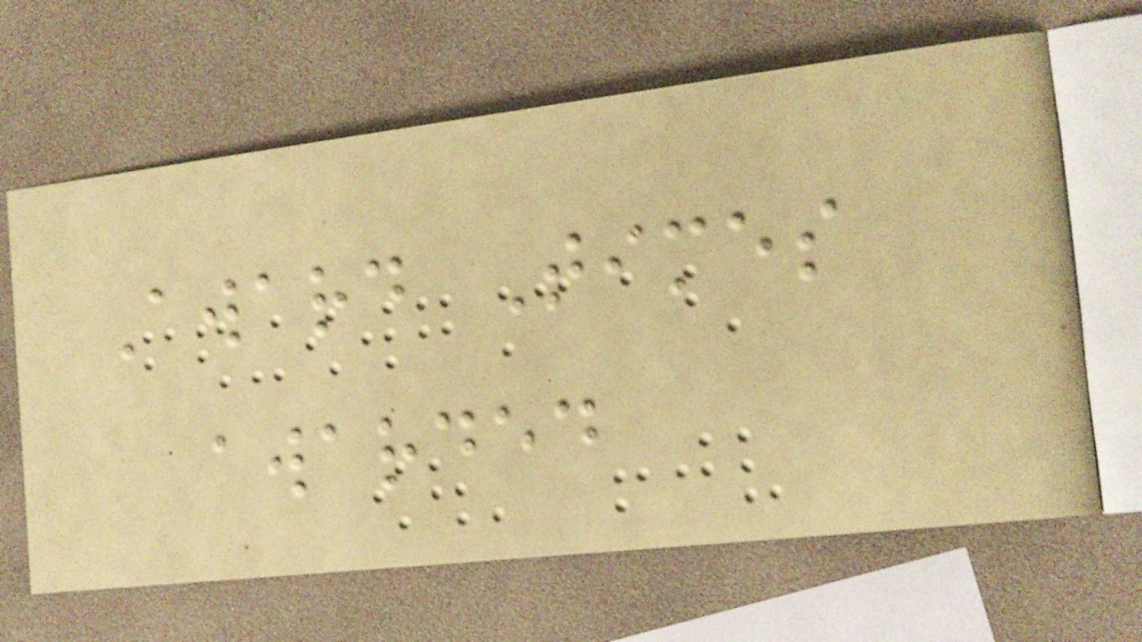Award Times
awarded
